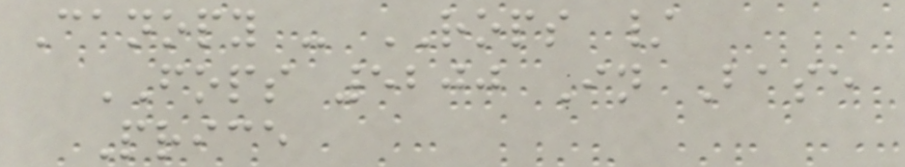Canopy - ROPS /
FOPS 5200 In Base
Price
